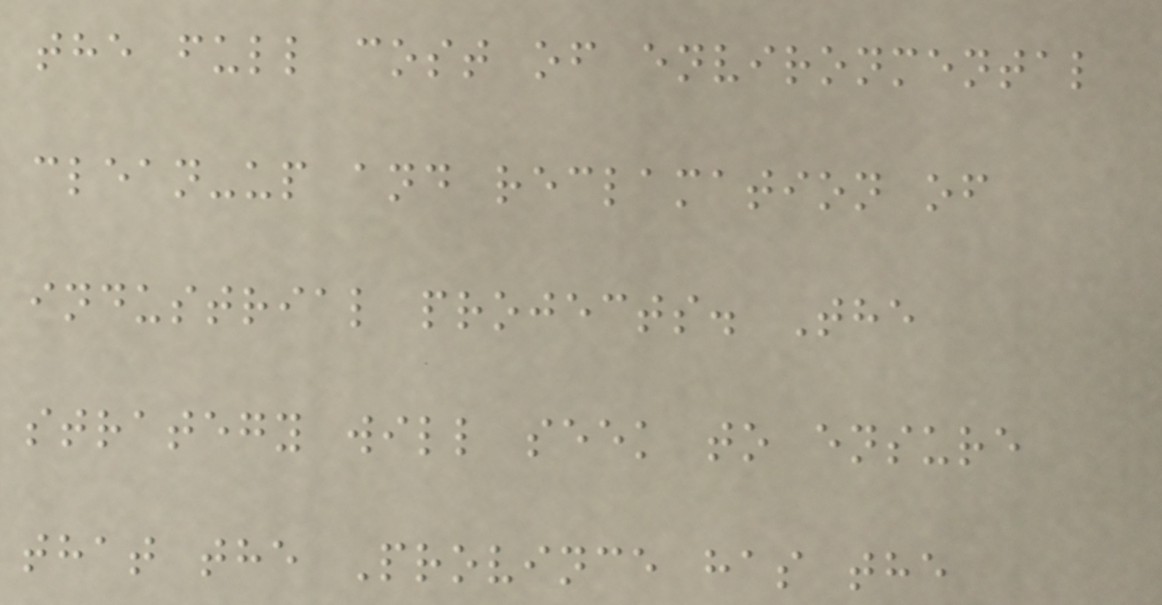the full cost of environmental
clean-up and reclamation of
industrial projects. The
strategy will seek to ensure
that the Province has the
